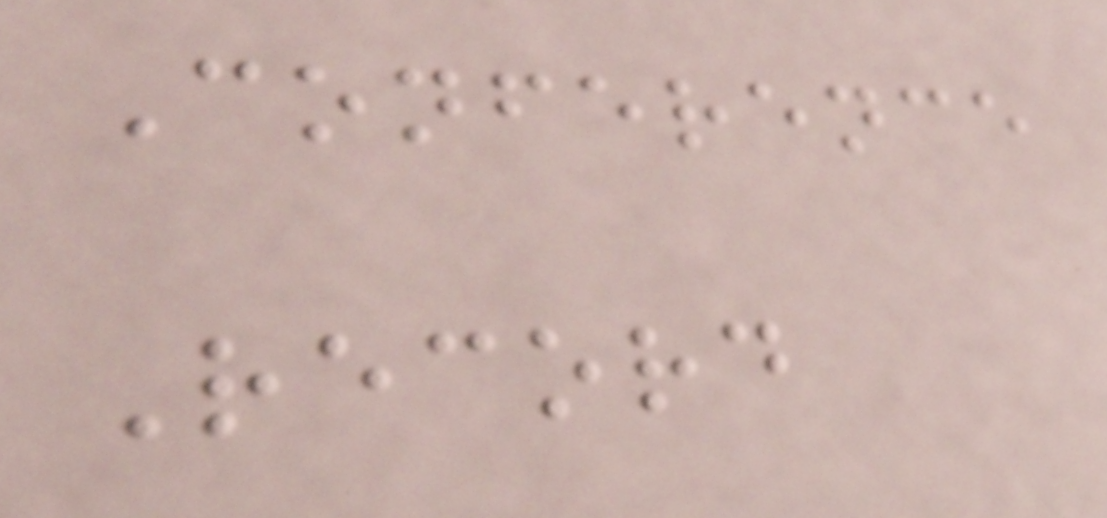Conference
Record
